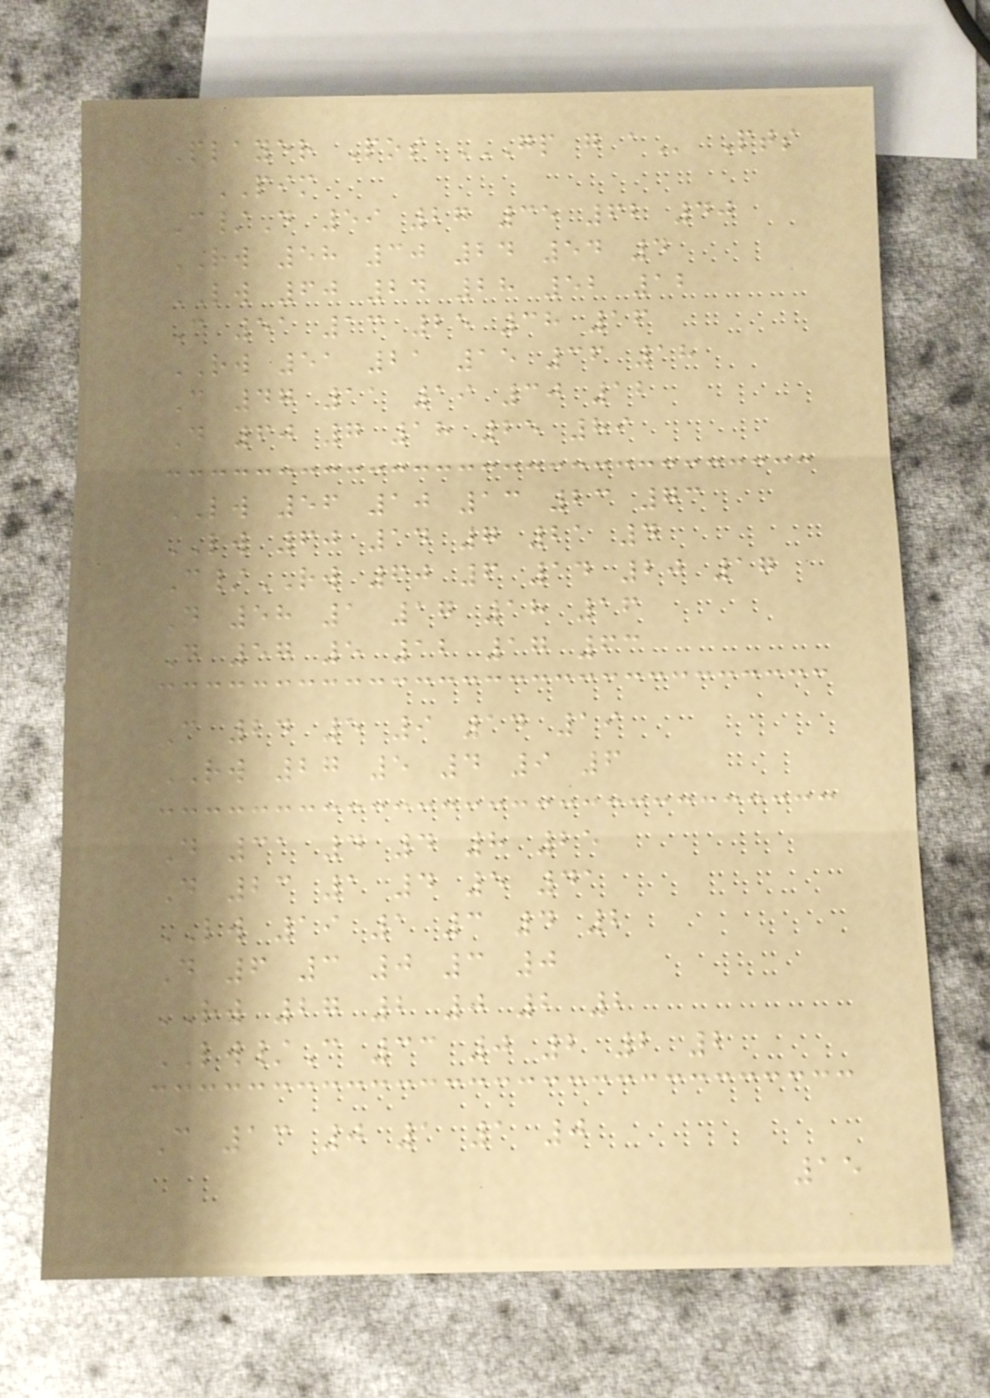Player Pos GP G A Pts
PIM
C/D 59 27 35 62 40
RW 58 30 24 54 4
LW 60 24 28 52 12
C 51 13 25 38 16
RW 51 21 15 36 18
C 47 11 19 30 12
D 60 7 18 25 89
LW 56 10 13 23 73
LW 60 14 7 21 4
C/RW 60 6 14 20 17
D 58 1 17 18 16
D 57 5 12 17 63
C 24 5 9 14 19
RW 27 5 4 9 6
D 31 4 4 8 25
D 23 1 4 5 41
LW 19 1 3 4 2
D 6 3 0 3 0
RW 27 2 0 2 2
LW/C 33 0 2 2 2
C 13 0 1 1 0
15
